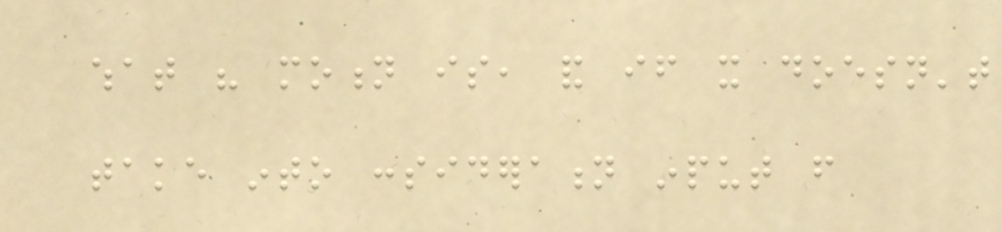what his motion is, and if it doesn't
take into consideration input from
